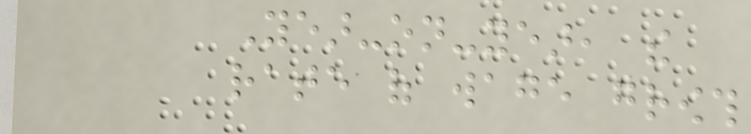Year-on-year, the
rate of wage growth
